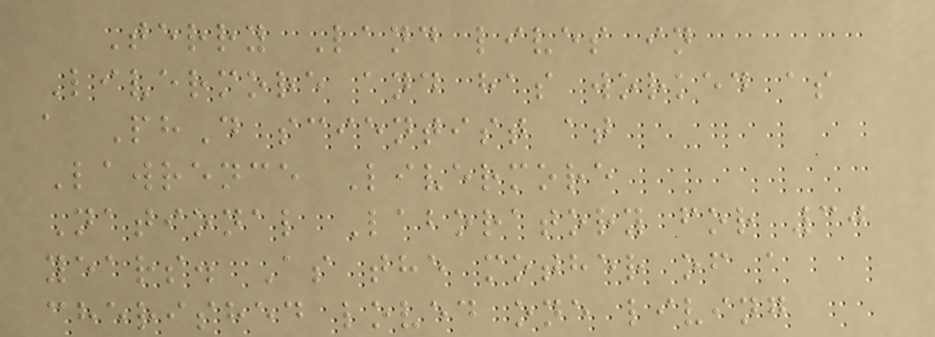Terry Land lives in
Livermore and has worked as
a PhD scientist at
Lawrence Livermore
National Laboratory for 30
years. As the mother of a
cherished loved one living
